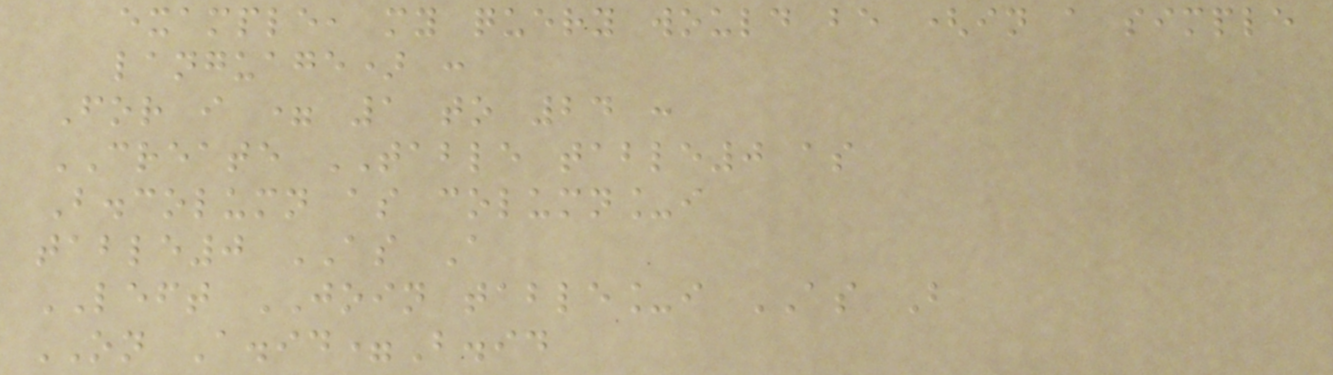example, my query would be (in a simple
language) :
For i = 1 to 24 :
CREATE TABLE table0 as
B.column as column_i
table0 AS A
LEFT JOIN table_i AS B
ON A.id=B.id
